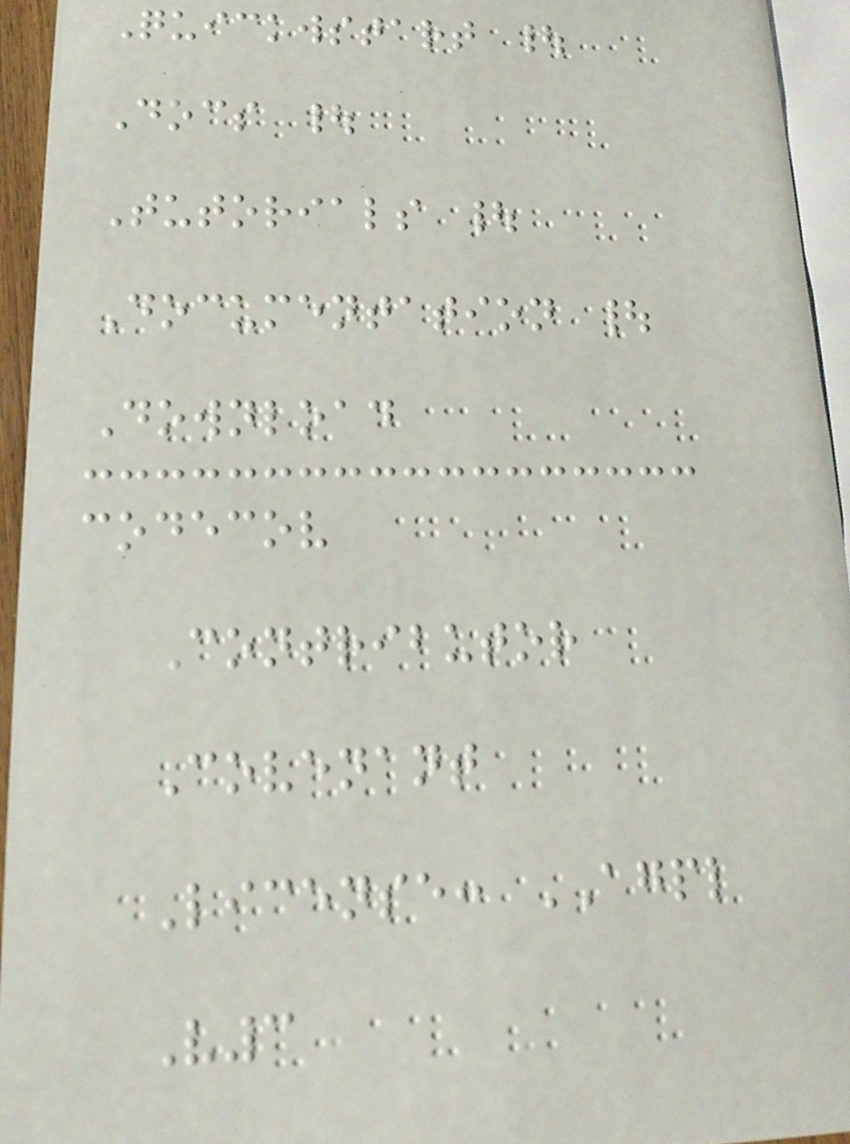Quickwstart |
Docs |
Tutorials |
Documentation |
Download
codecov
Contributor
Covenant
License: AGPL
V3
